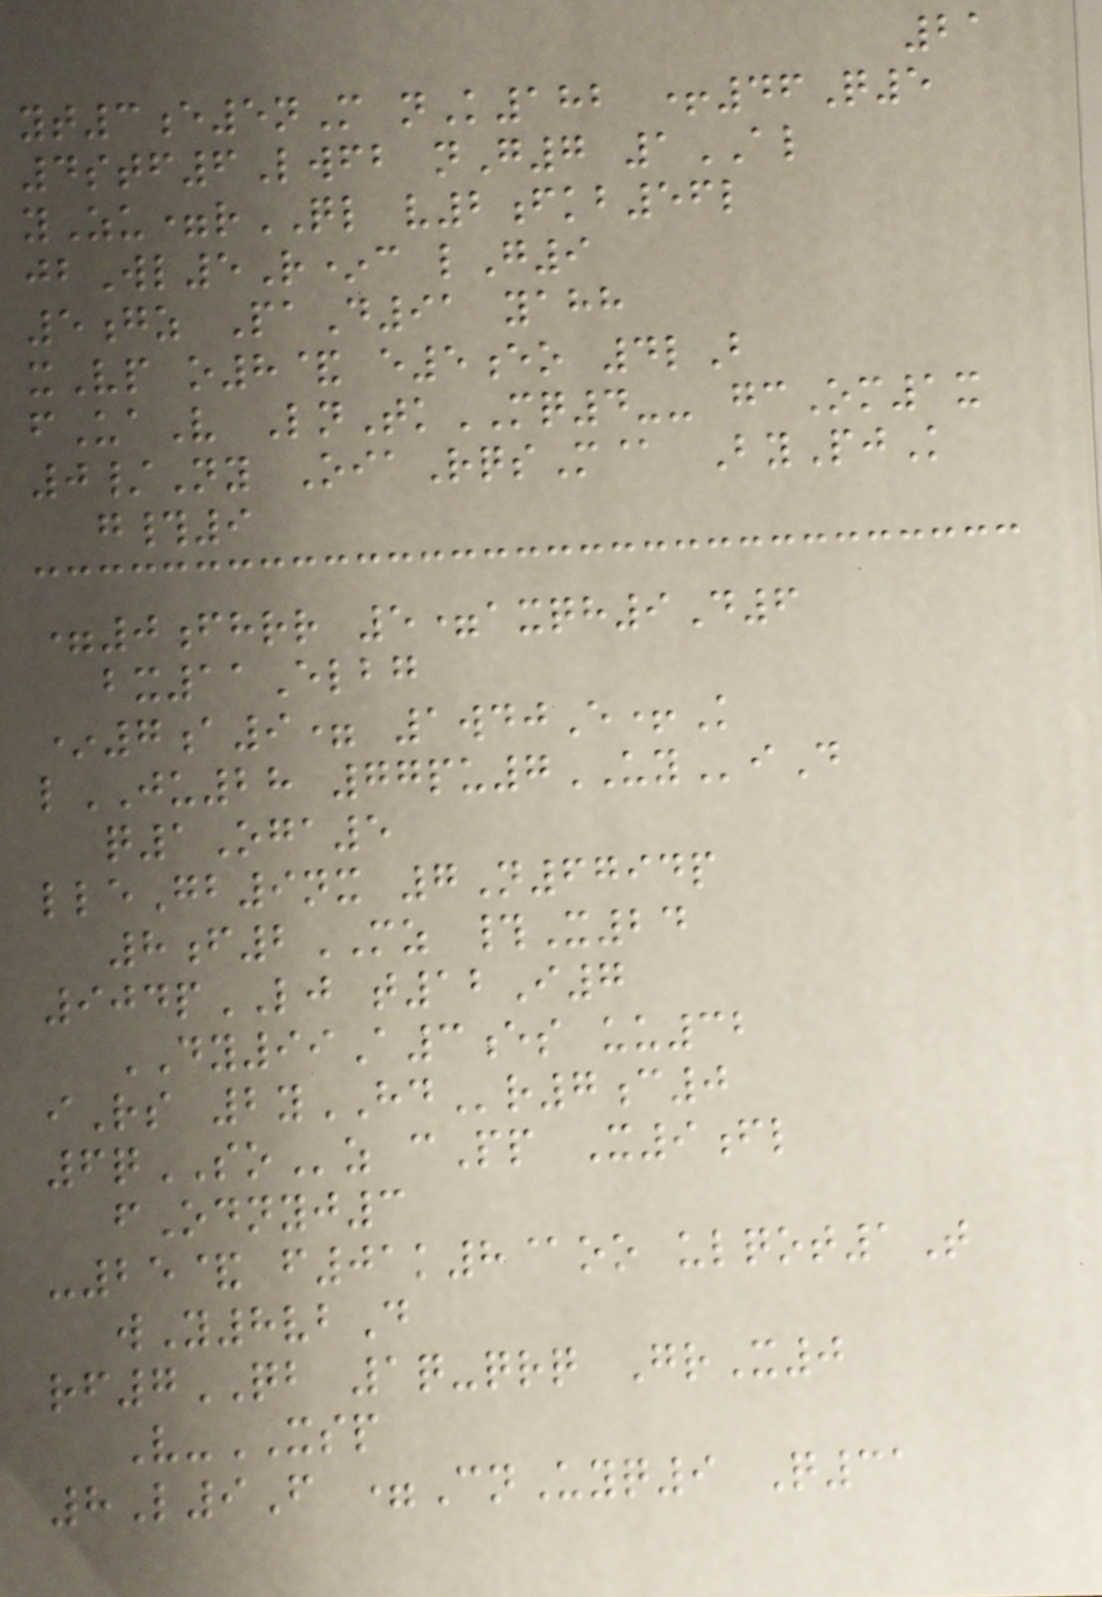21
yt3e5nM nK182 +46Q5
4stf6Lwfb nG7 1AL
yZu=rQL v2fkb56l
jbWl5R*c lG9
5gz PaD91 yahh
xVp o8& e5eo 4lB
fUaV LnTkMQ4-- gcOm1x
0/Ny OiaRqsM@ ByPjK
g#9
=0fhrr 5=axqh9D6
bx11Elbg
*7a9= 1wdjE+K
lJU28 77pu7UYiD
q1Oga5
lleGb9nx 7N6794p
8f2MZ #X24
904pLJ t12I7
DY99A3es uu32
iRs 2yHDr7c0
6qSOz cPp X9fl
fOdnyj3
-25& f01k8@oo ulqot1T
wY8vbD
rf7QB 1q-qrq GrX0
V-XSP
8L9F =CnUyq9 Q31
